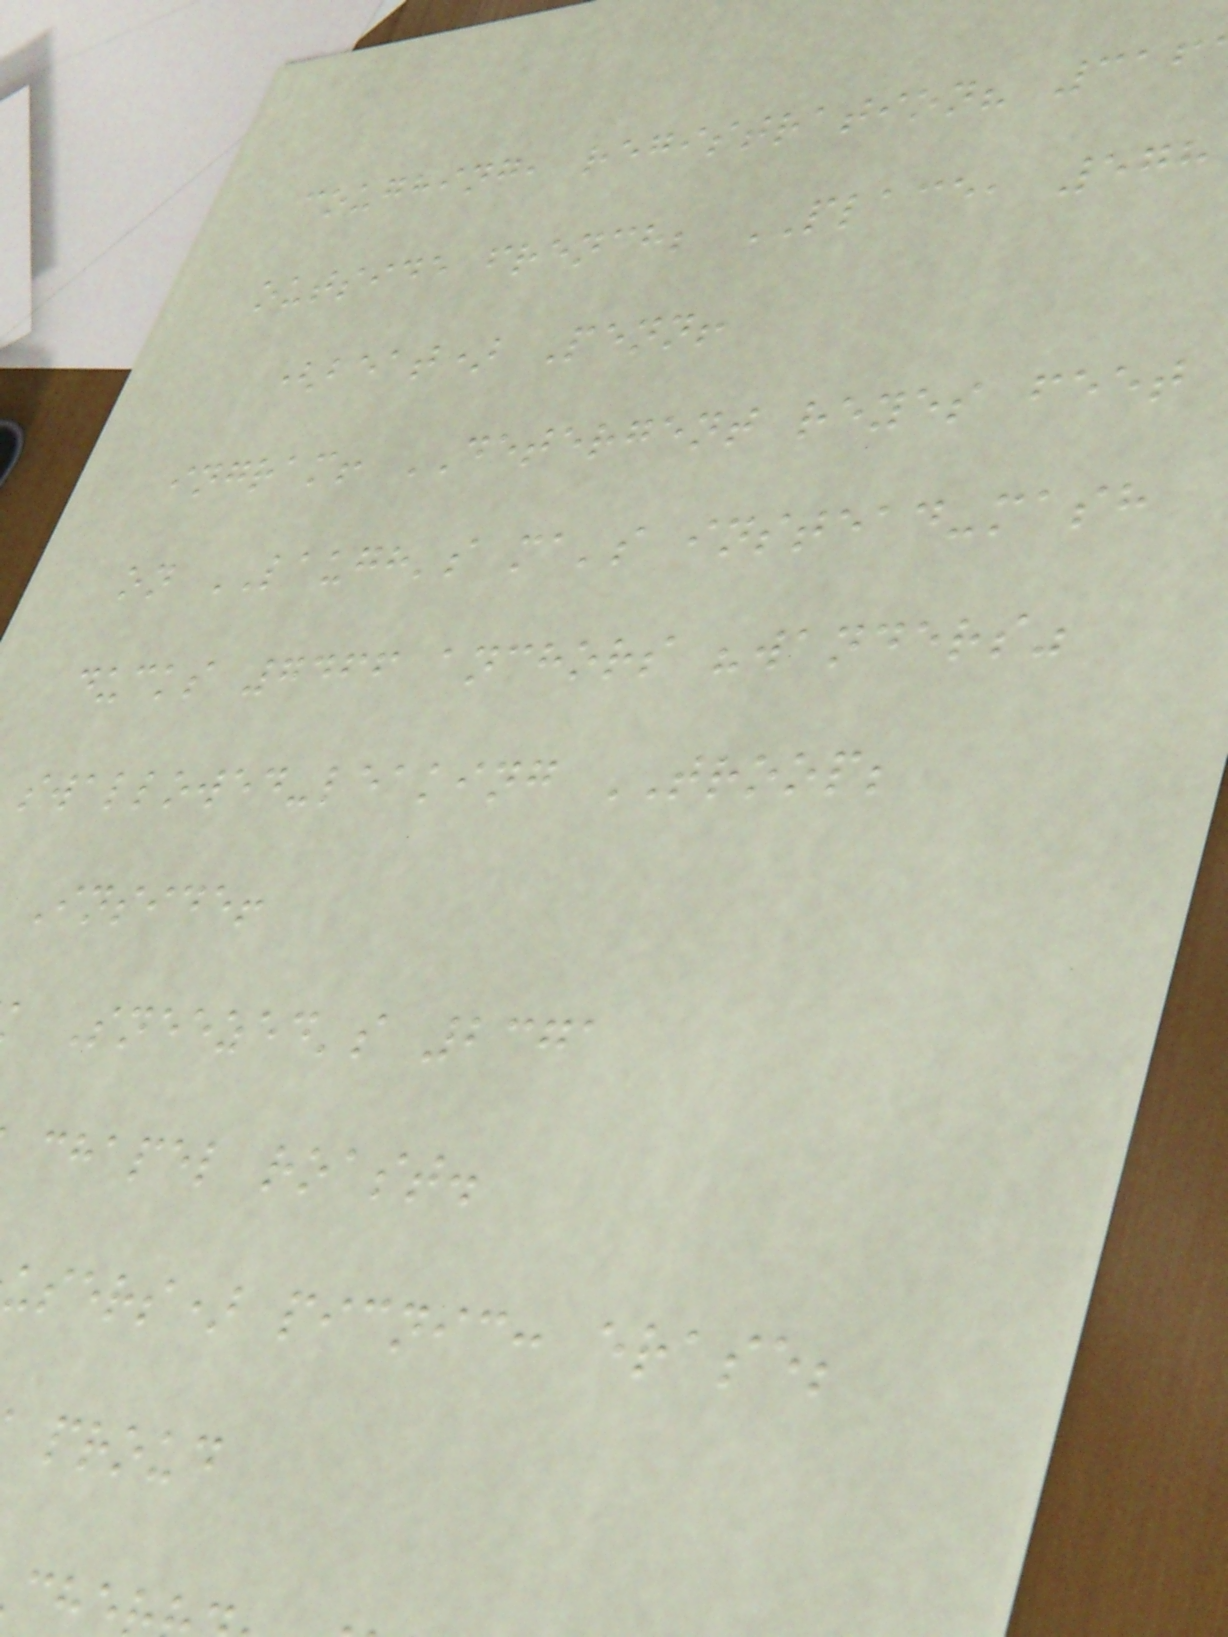coughing, registration? 316
outside french; PLACE, 578
(beat) Penn!
ingram! DETERGENT reyes feet
on LAUGH's ma's instead-mash
ducks 7466 anchors "wanders"
swallowed-leaking TROOP;
Inside!
Sneezed's 2371
chapel roast.
users) picnic: erase;
proud
